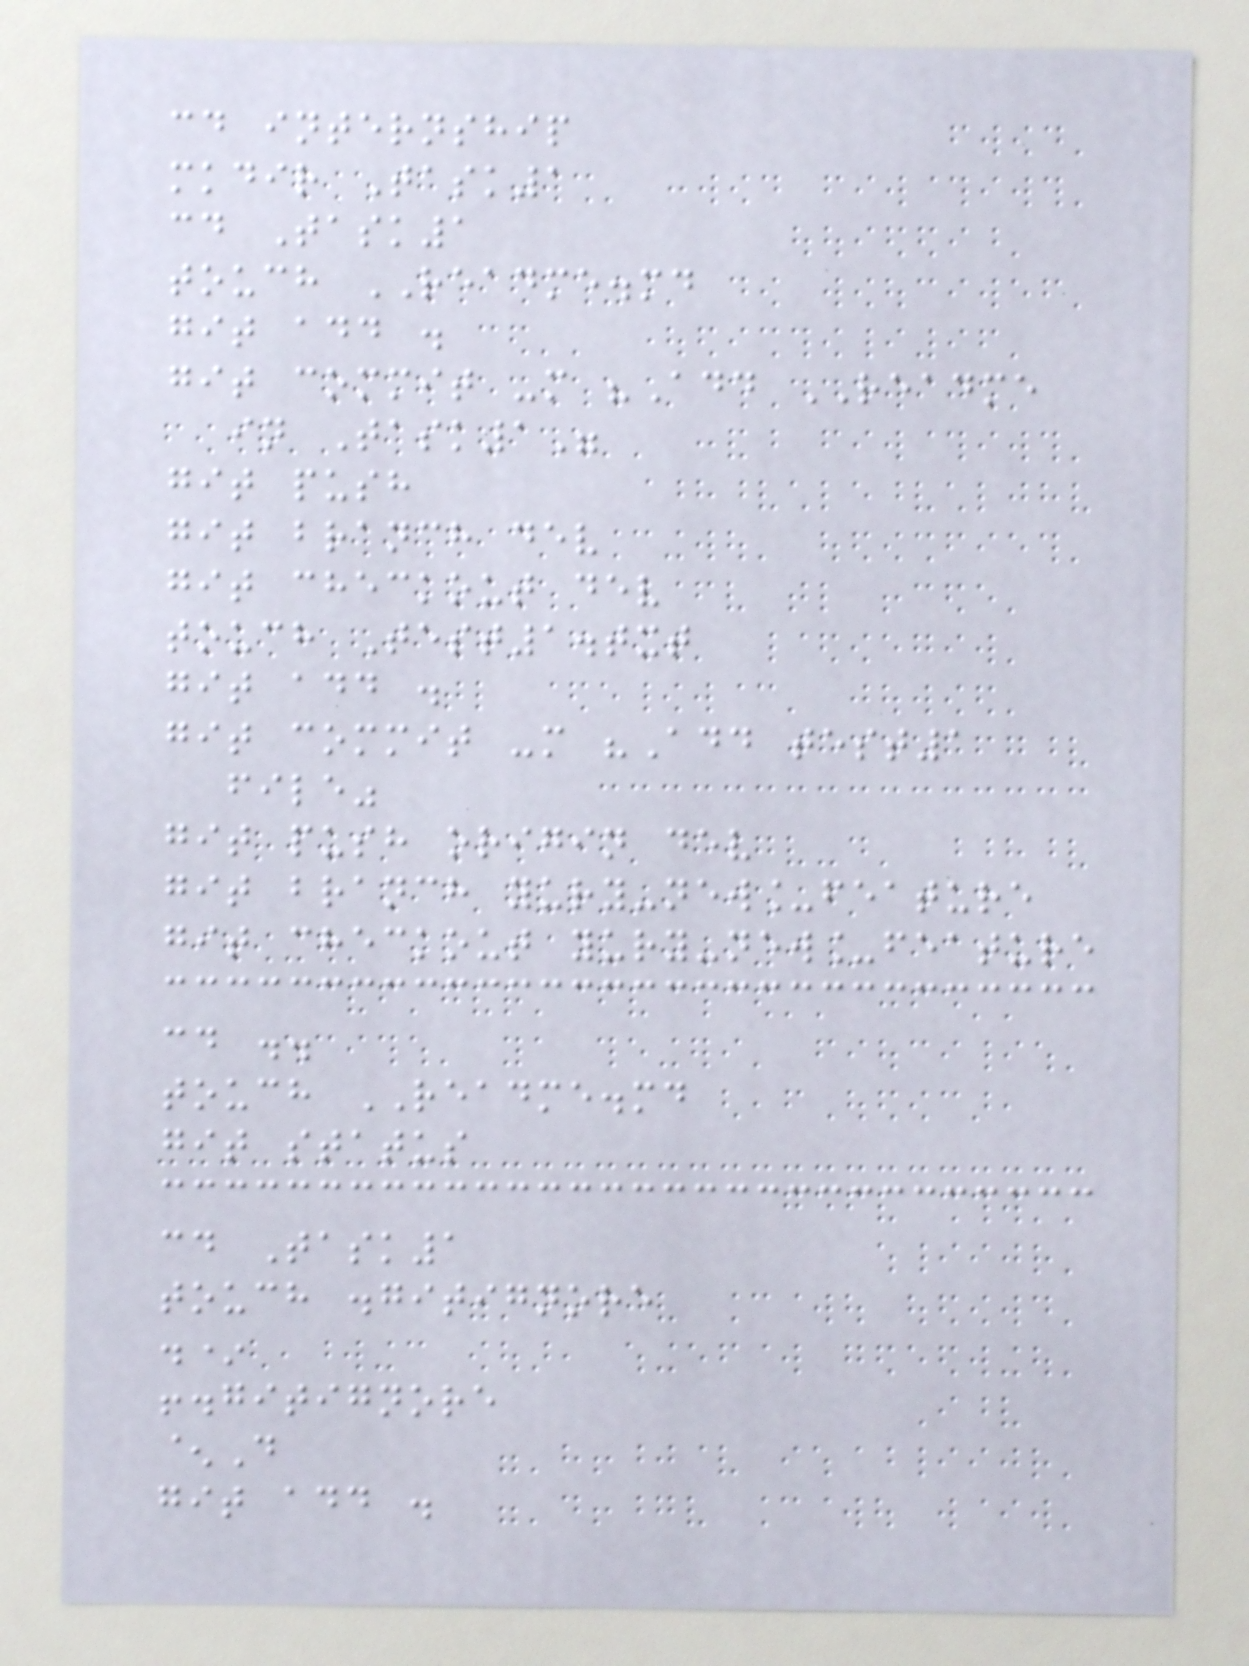cd internship
mkdir Task1
cd Task1
touch README.md
git add .
git commit -m "Add README
in Task1"
git push
git branch dev
git checkout dev
touch Test1.txt
git add .
git commit -m "Add test1
file"
git push origin dev
git branch yury-new_feature
git checkout yury-new_feature
cd ..
touch README.md
git status
cd Task1
touch .gitignore
.*
!.gitignore
^D
git add .
